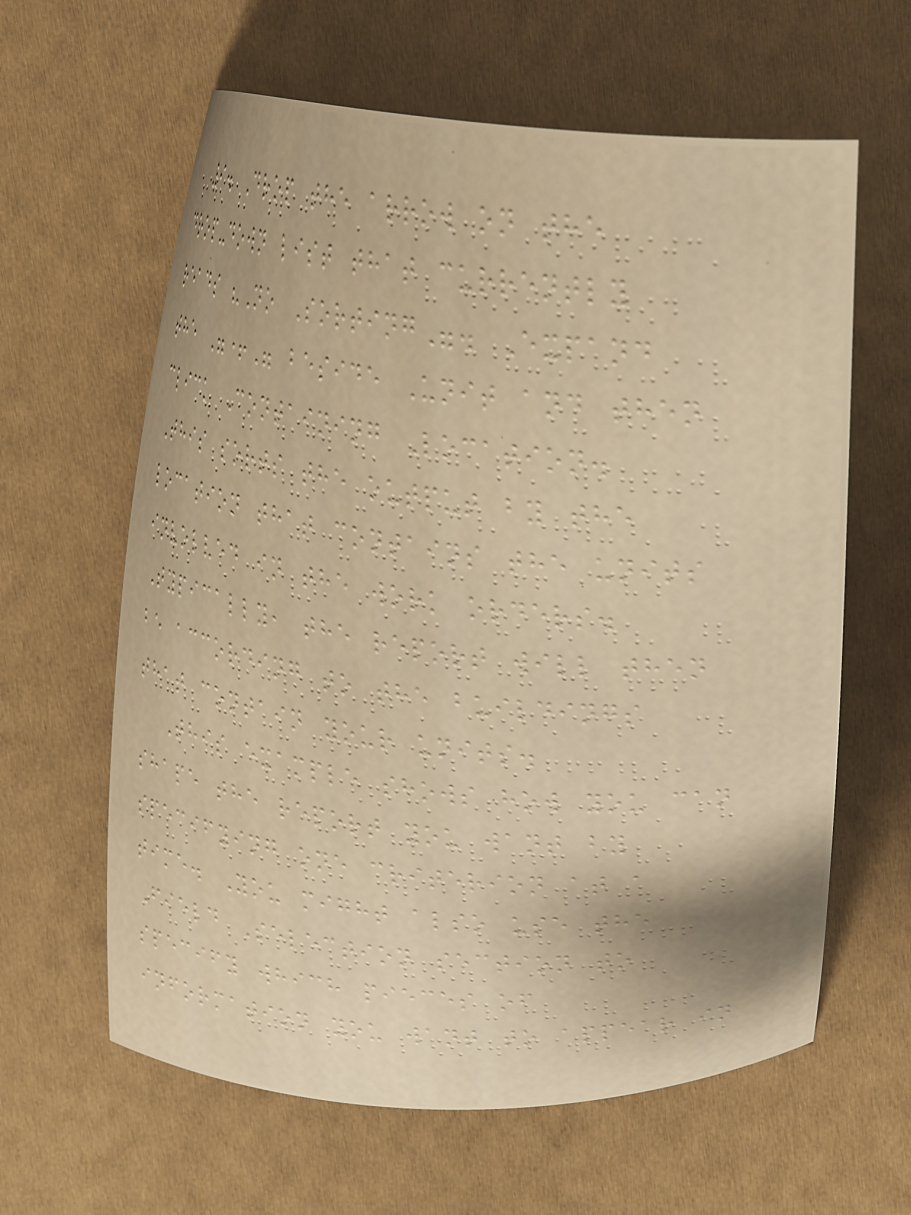9. Drop the arrow on the
drop-down list that currently
reads "No Sorting". Expand
the "+" beside Unit and then
click Containing Location.
This sorts the output by the
location that contains the units
involved in the work orders.
Typically, the report will then
be according to the buildings
that contain your units.
This example shows how you can
shape the report you want by
specifying one criterion at a
time. You might also use the
Field Selection section to
specify which pieces of
information you want to appear in
